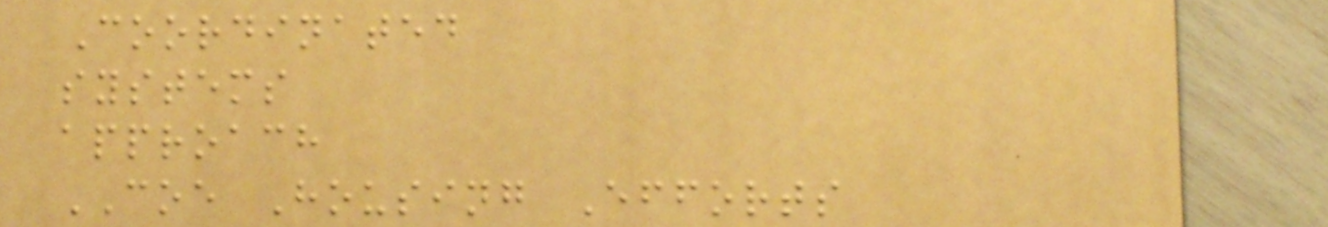Coordinated
systems
approach
COE Housing Efforts
